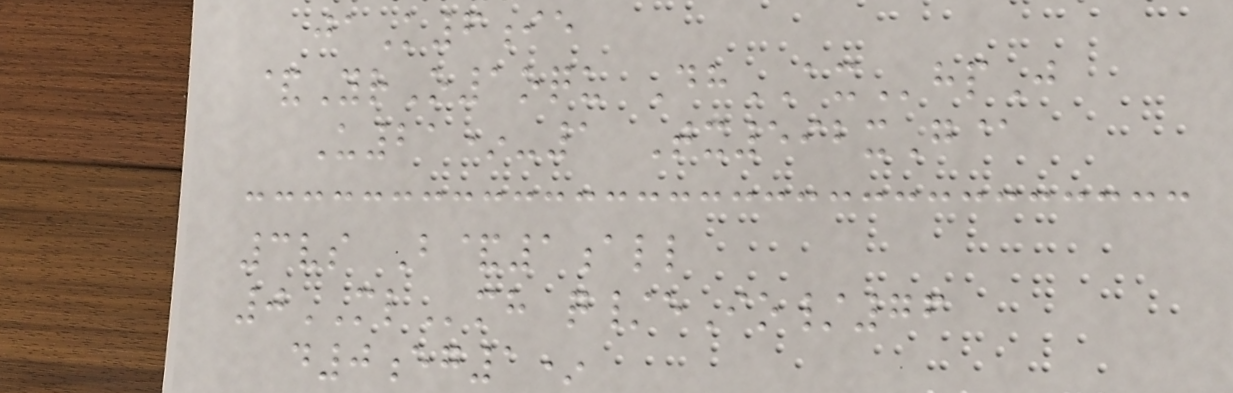jaK6ie
&YrO1oqu DhAXhpJ
U21*-1 Tx592xG@
3vs B&1all
0MLmh q/eIo/76
d0eg1*
